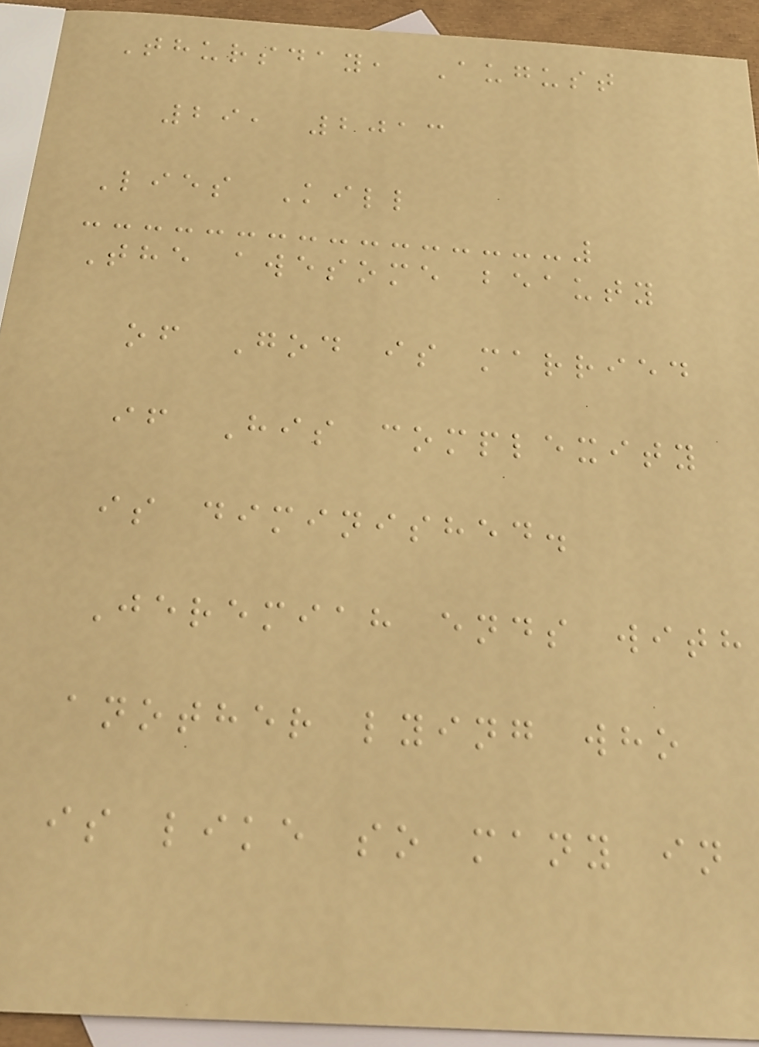Thursday, August
29, 2013
Lies Kill
The awesome beauty
of God is married
if His complexity
is diminished.
Jeremiah ends with
another lying who
is like so many in
